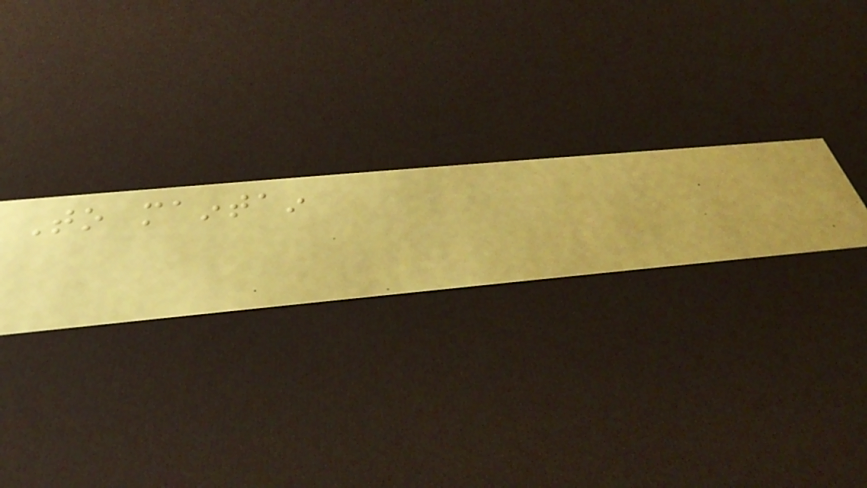To maintain
